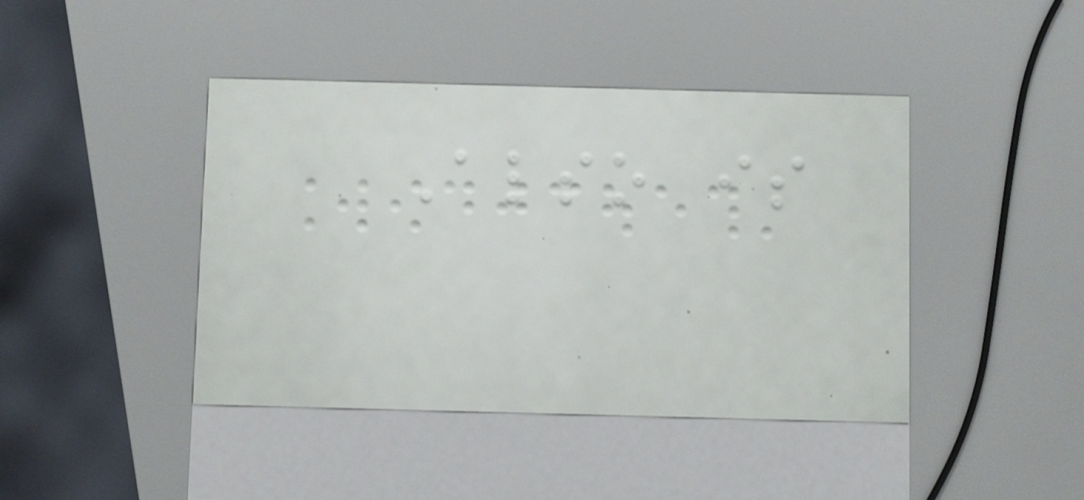Also is
